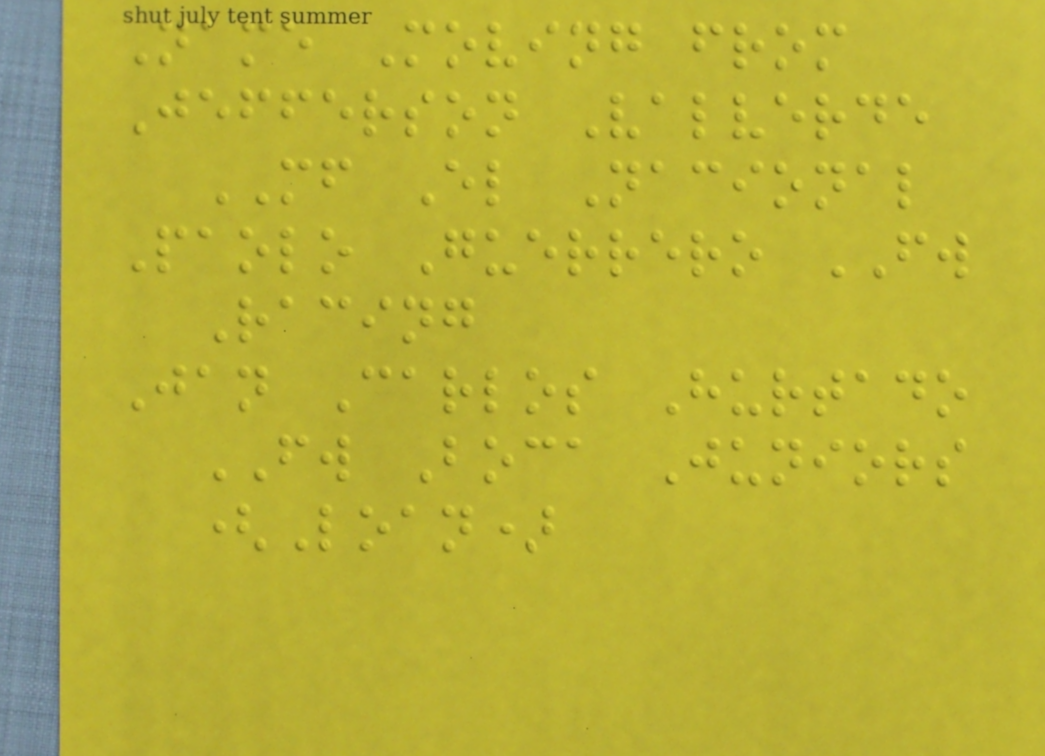Name Moving from
Jefferson Valverde
MF El Nacional
Paolo Guerrero FW
Racing
Jan Carlos Hurtado
FW Boca Juniors
(Loan)
